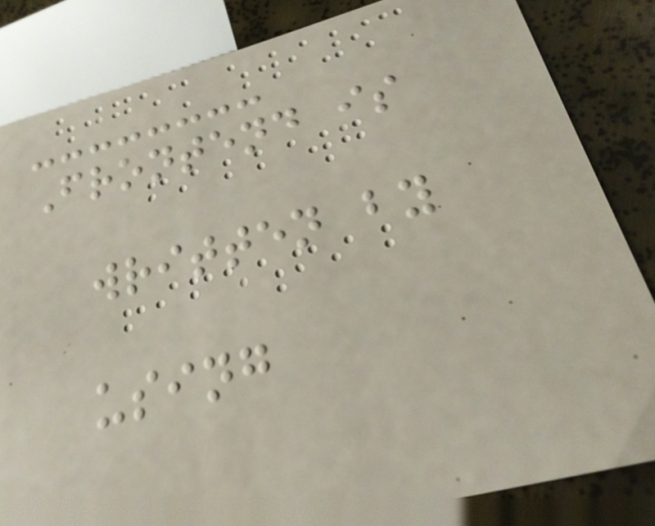Frontend is
written by
using
